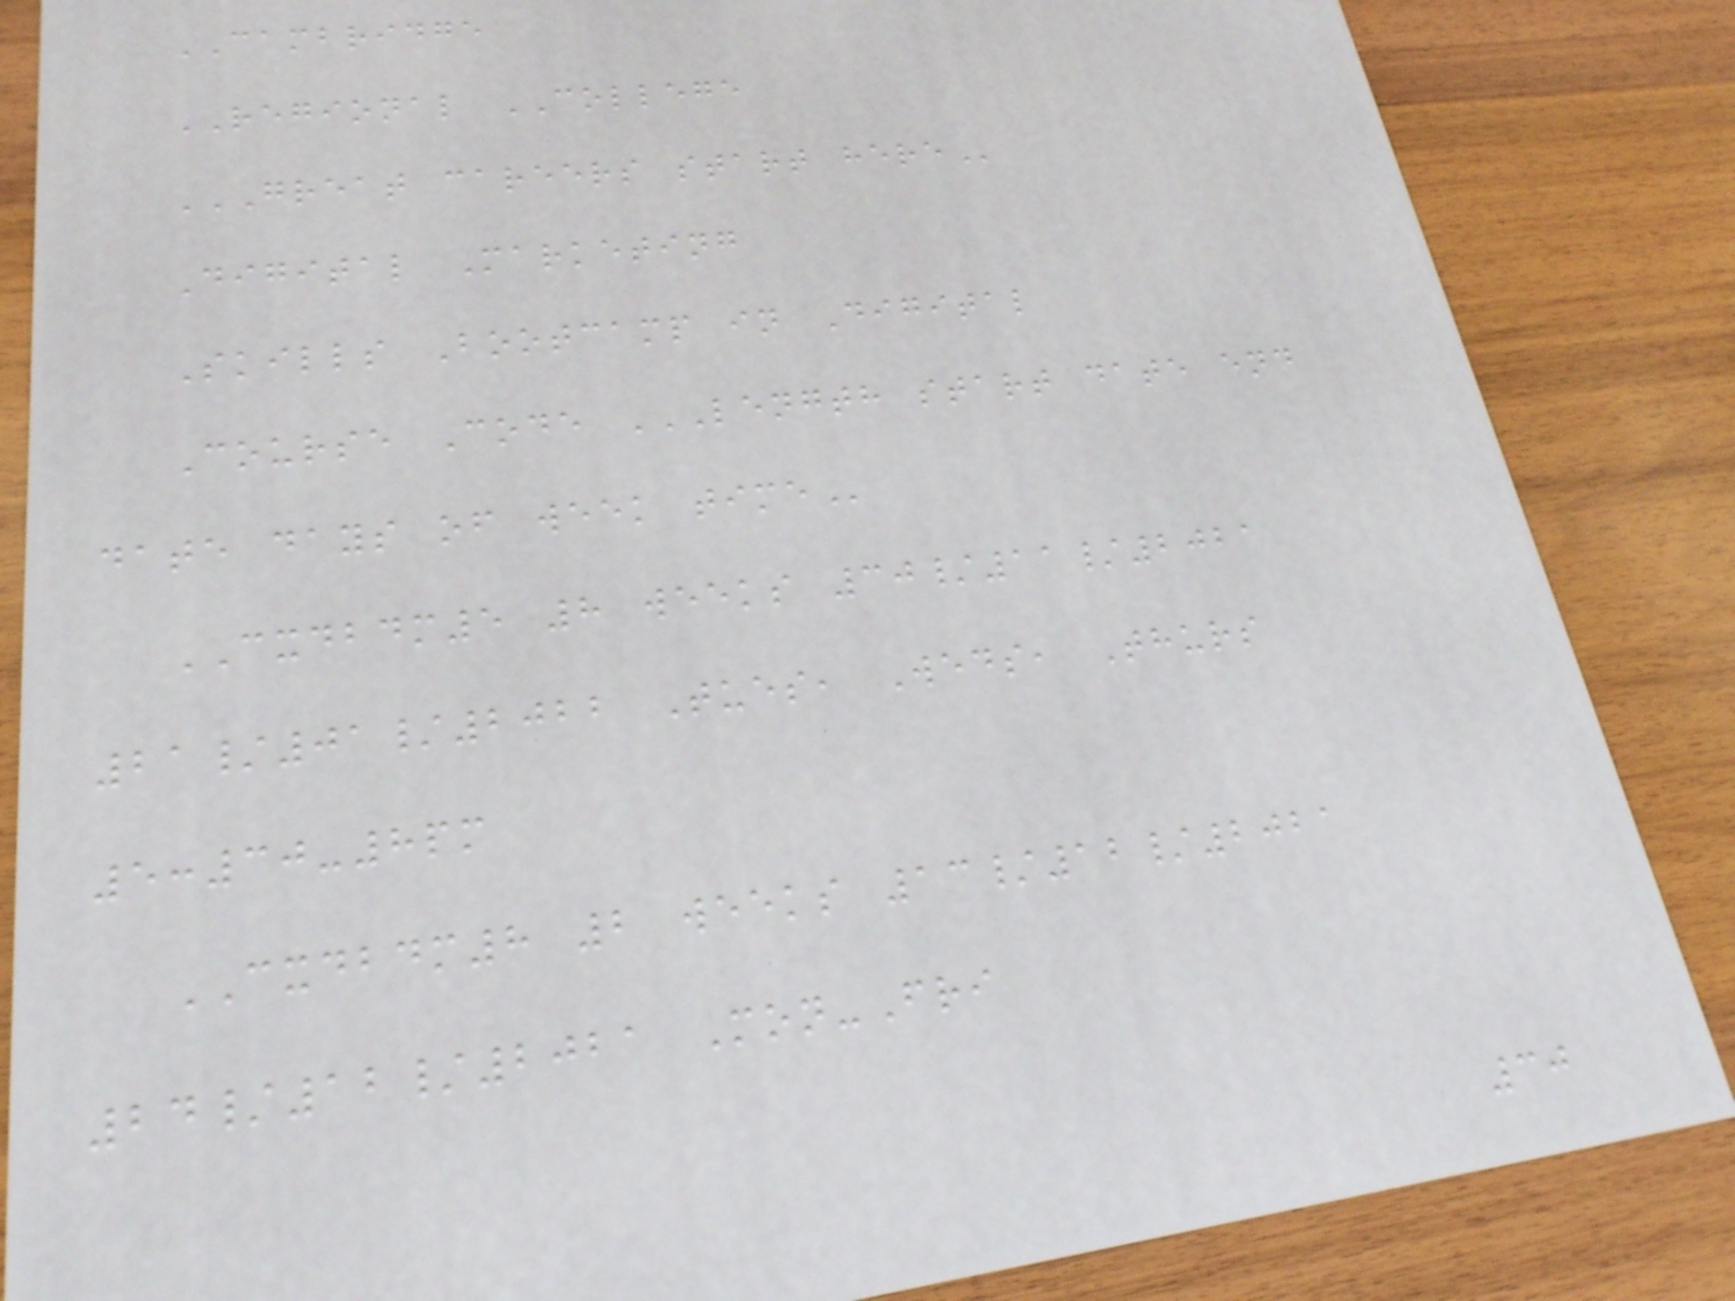CAMBRIDGE
REGIONAL COLLEGE
GREAT CAREERS START HERE
Digital Marketing
Skills Bootcamp in Digital
Course Code LENGTH START DATE END
DATE DAYS OF WEEK TIME
CXDBDM5 8 weeks 30/11/2021
21/01/2022 Tues, Weds, Thurs
5:30-8pm
CXDBDM8 2 weeks 13/12/2021
24/12/2021 Mon-Fri
30
